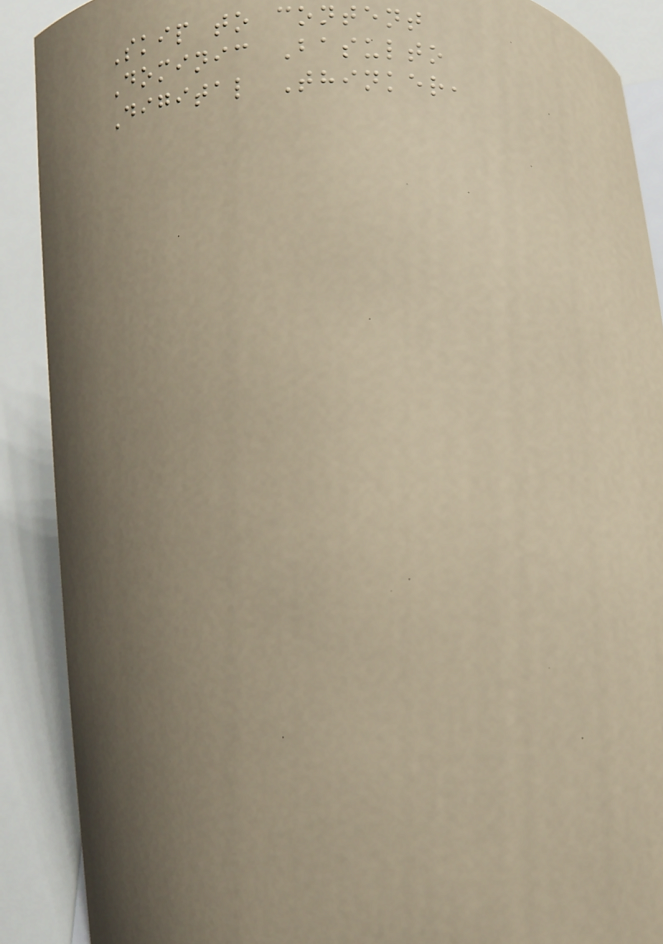Skip to content
Dominic Basulto
Digital Thinker,
